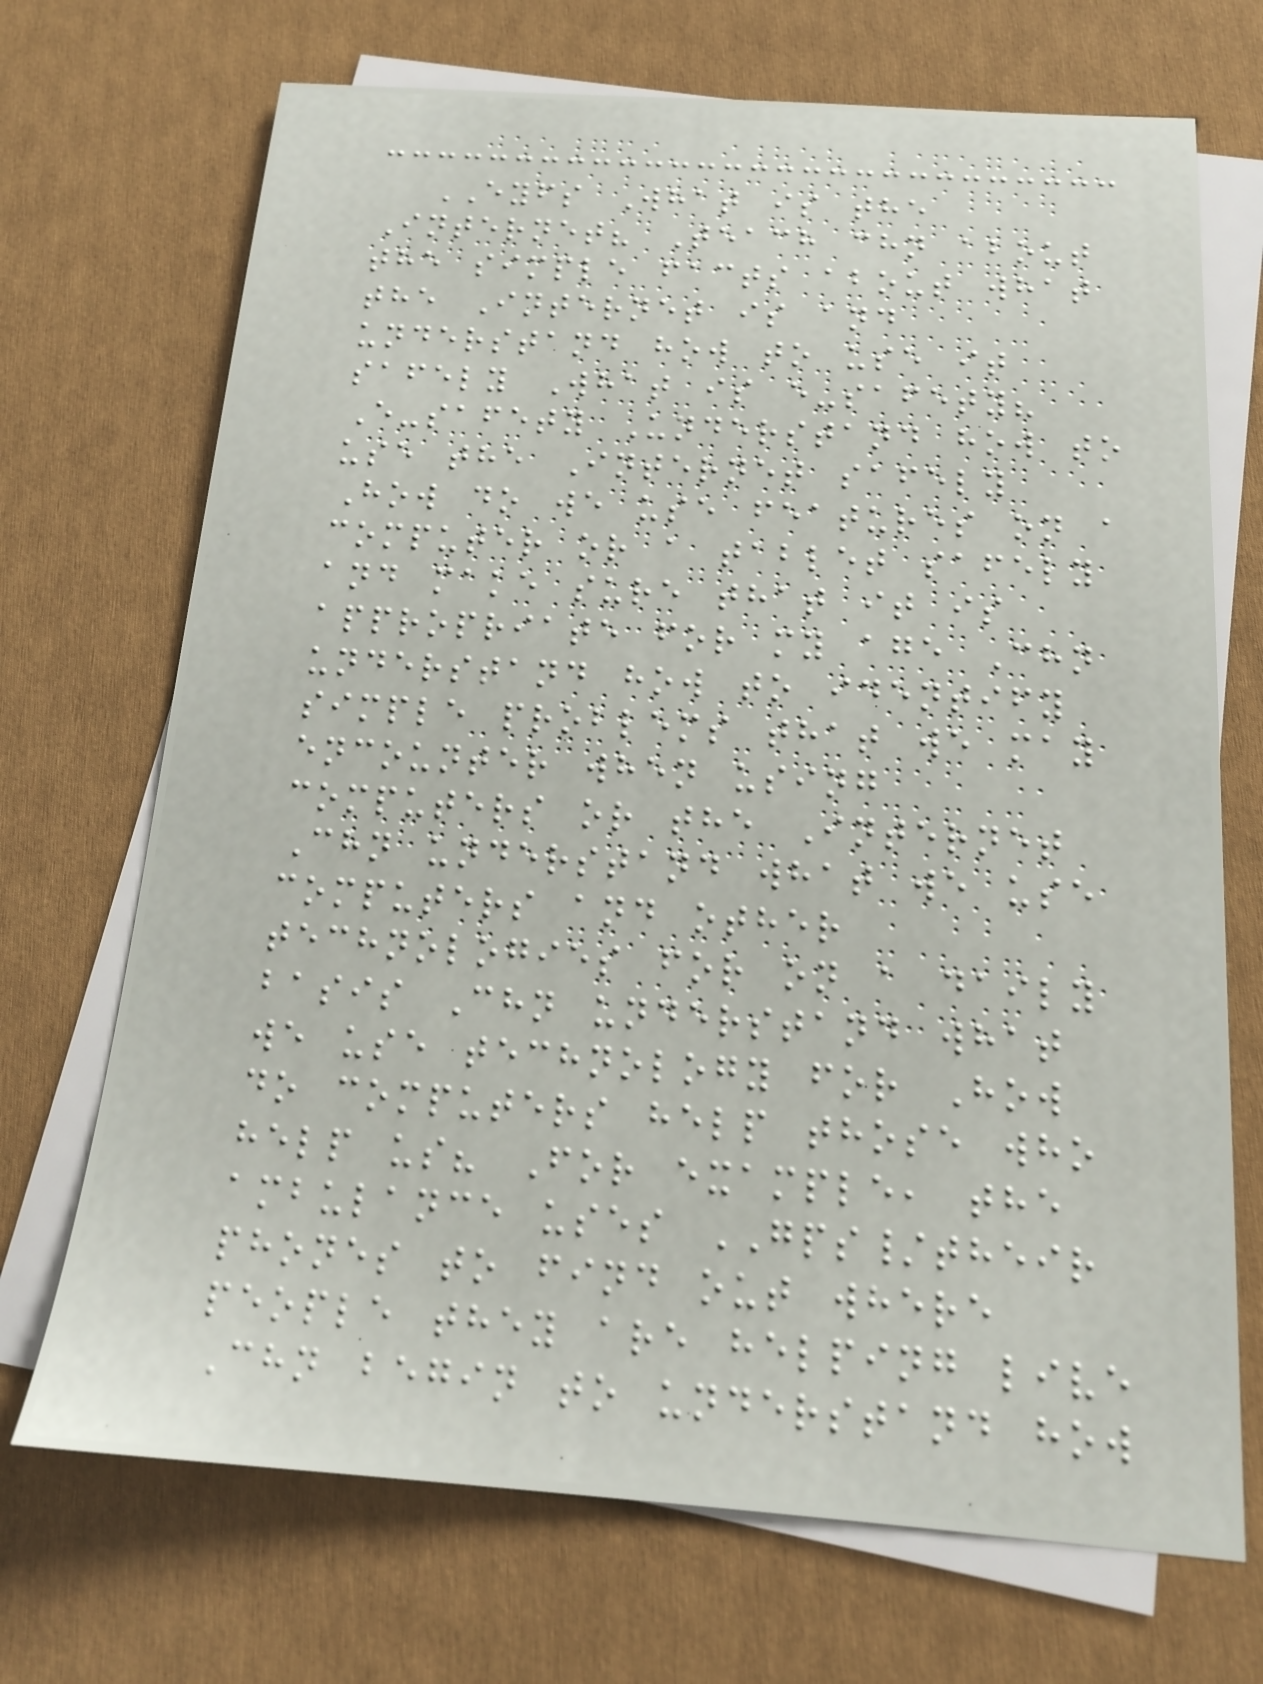EYFS What is the
Internet? Teach chn about
the simple facts about what
the Internet is and
understand how to use it
safely What is e-safety?
E-safety Understand how to
use the Internet safely
How do we use features on a
computer or a tablet safely
and make sure that it is
appropriate for my age Chn
understand how to identify
simple problems that we may
encounter when using
computers or the Internet
Chn understand what we use
computers and other
technologies for on a daily
basis Chn understand what
we use technology for How
do computers help those who
help us? For example, the
ambulance uses GPS/their
phones to find out where
people they are helping live
Chn begin to understand how
